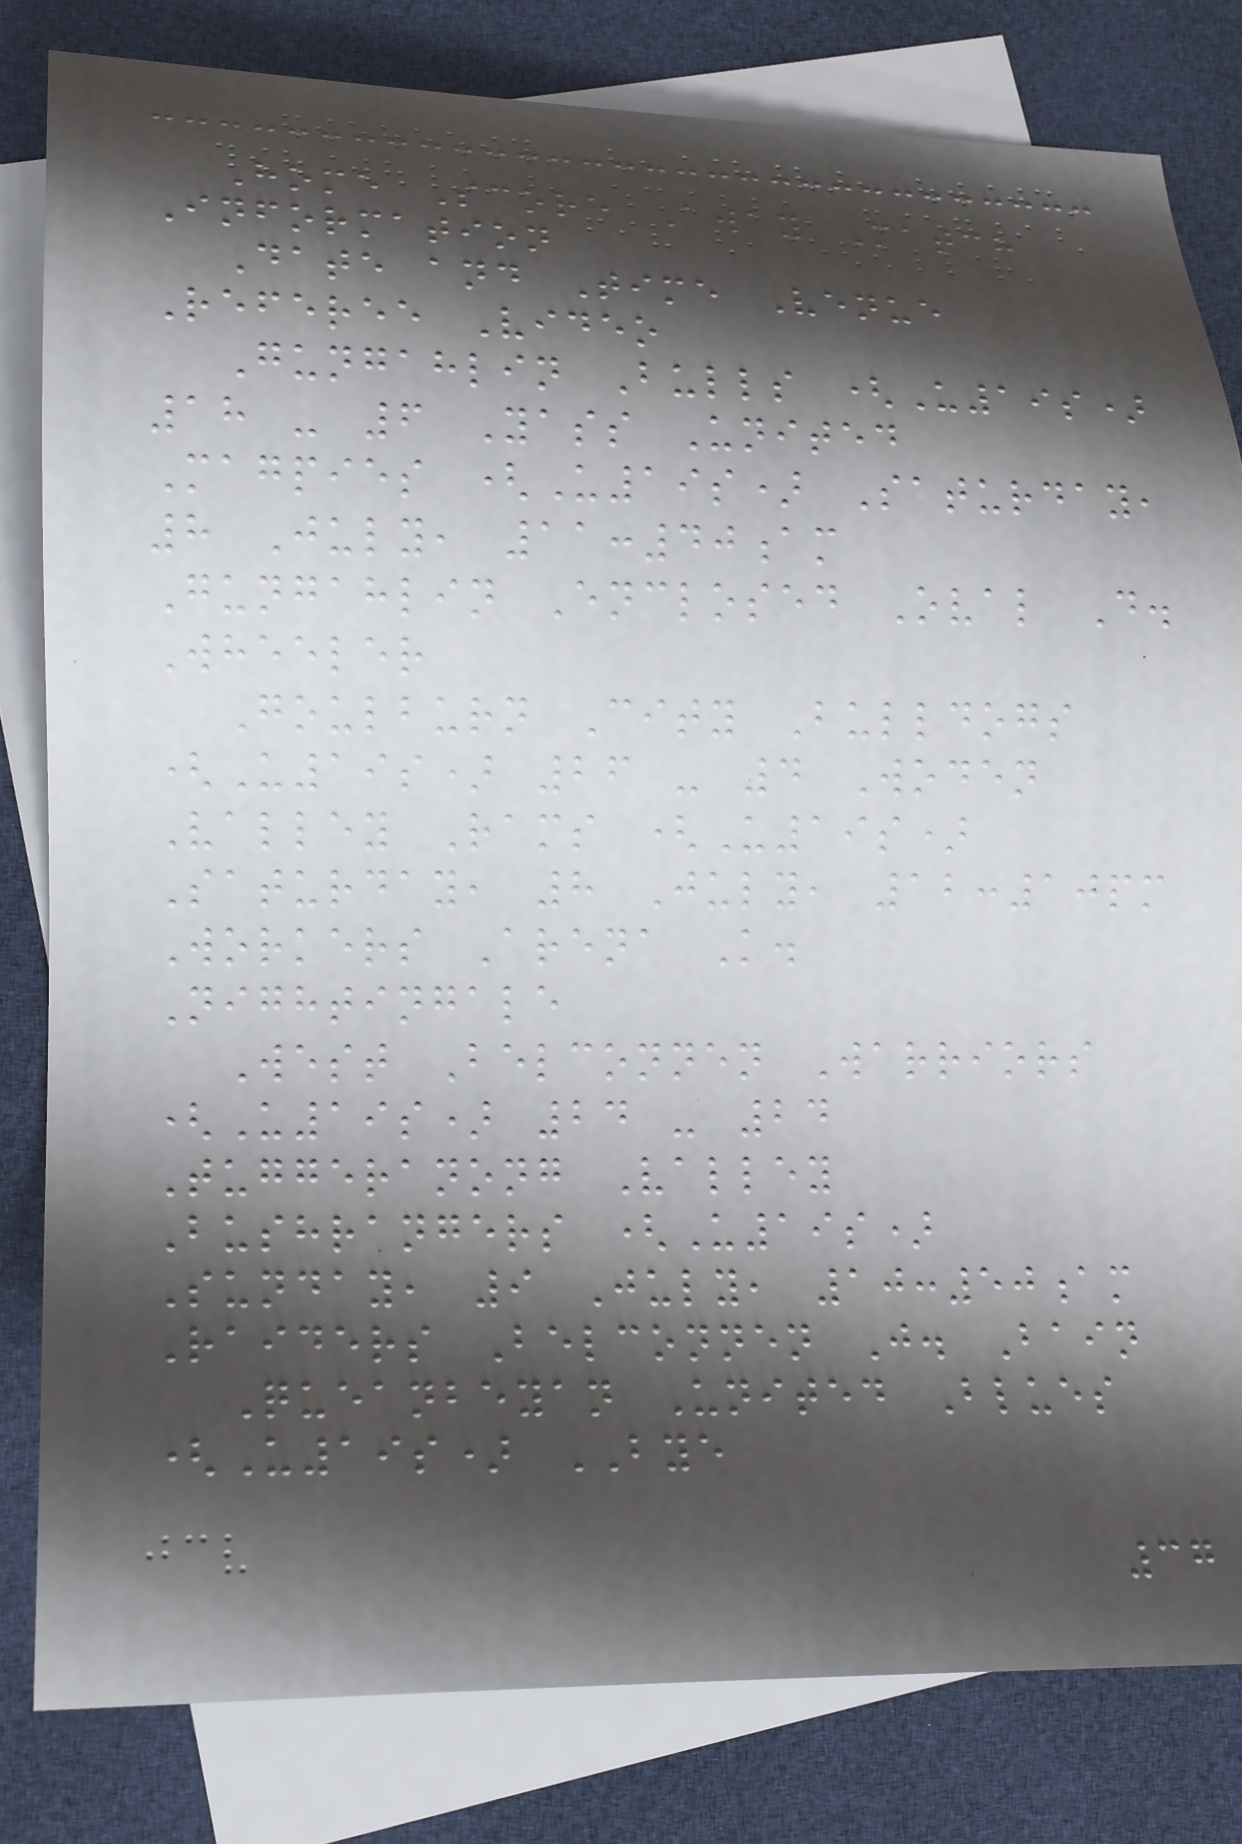Home Score Away Match
Information
Date and Time Venue
Referee Video
Gungahlin Bulls (U19s)
18 - 6 Yass United
Magpies (U19s) Saturday,
8 July, 11:40am
Gungahlin Enclosed Oval D.
Wheeler
Goulburn City Bulldogs
(U19s) 26 - 4 Woden
Valley Rams (U19s)
Saturday, 8 July, 12:10pm
Workers Arena K.
Nightingale
West Belconnen Warriors
(U19s) 24 - 24
Tuggeranong Valley
Bushrangers (U19s)
Sunday, 9 July, 10:50am
Raiders Belconnen J. Bain
Queanbeyan United Blues
(U19s) BYE
37
